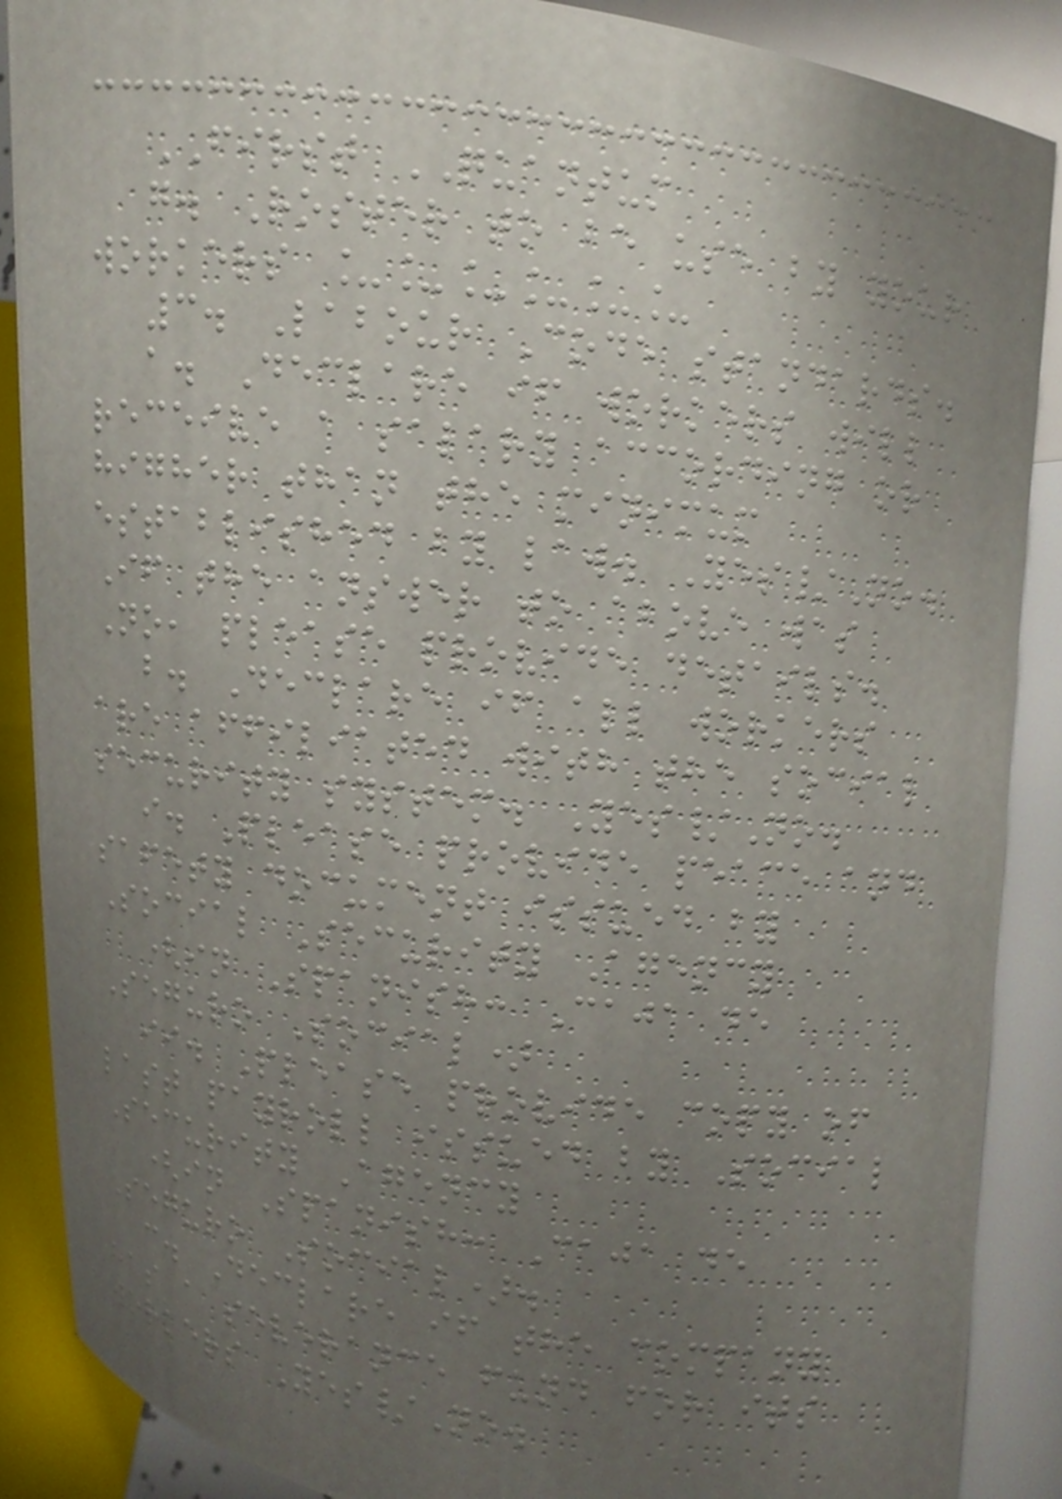FIRST QUANTUM
g. Roster to be use by your
workers ______
3. Labour Code standards.
a. Declare if workers will
receive a salary according or
higher than the minimum
established by law. Yes/No.
If the answer to above was
No, please provide details.
b. Declare if all workers
are affiliated with the social
security system. Yes/No.
i. Please provide peace and
safety document issued by
Social Security Agency
(in Spanish: Caja de
Seguro Social)
ii. Please provide copy of
last payroll issued by Social
Security Agency
(in Spanish: Caja de
Seguro Social).
c. Declare if the company
has a severance fund for its
workers Yes/No.
